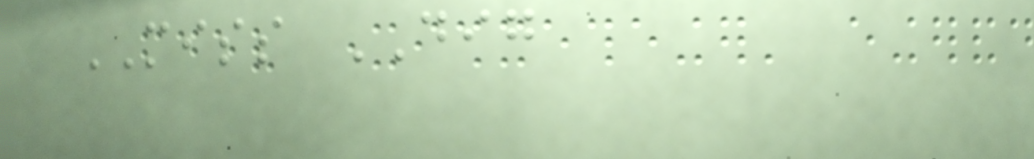MISS DIG
